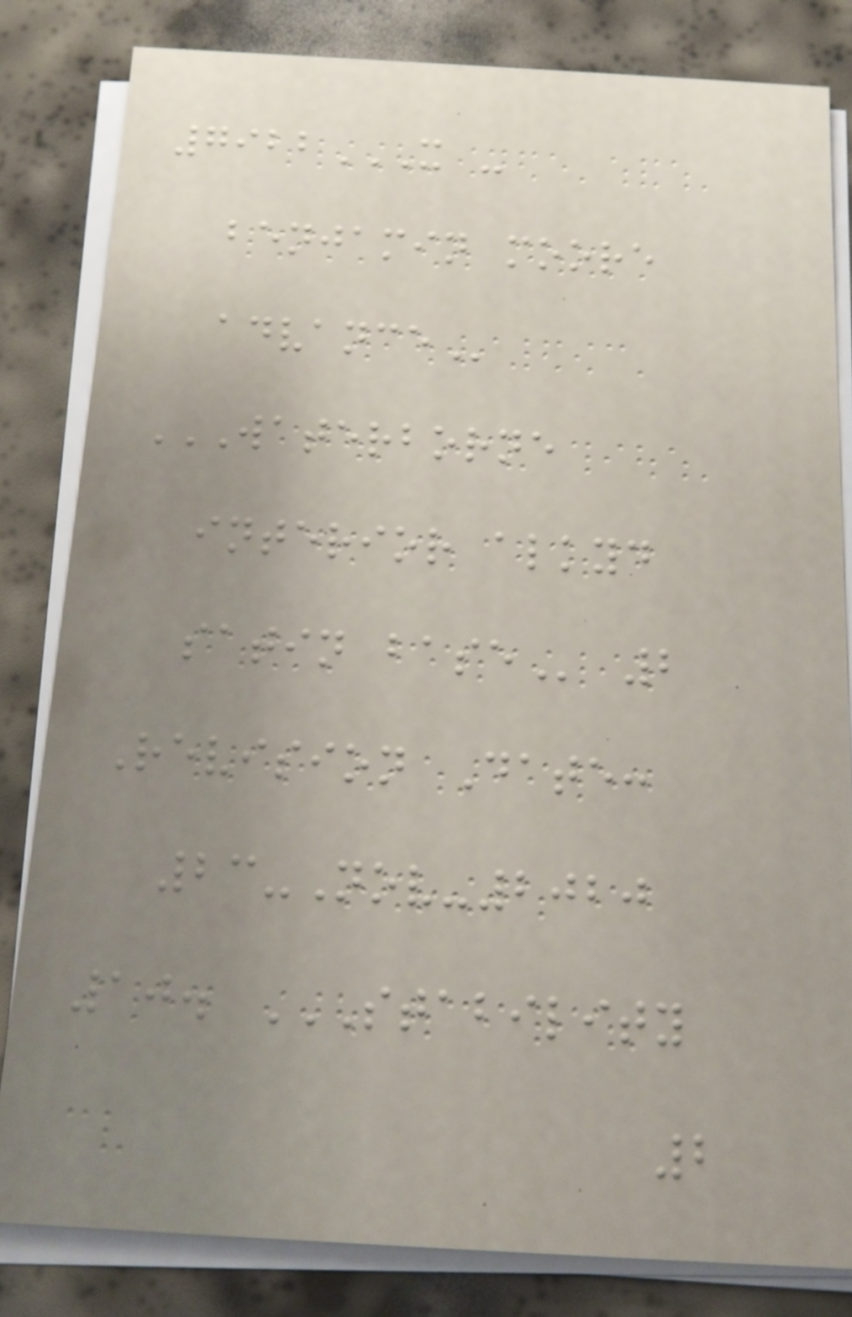7922X -
BENJAMIN MOORE
ADVANCE
WATERBORNE
INTERIOR ALKYD
SATIN BASE 2
Revision Date:
23-Nov-2020
10. STABILITY
2
